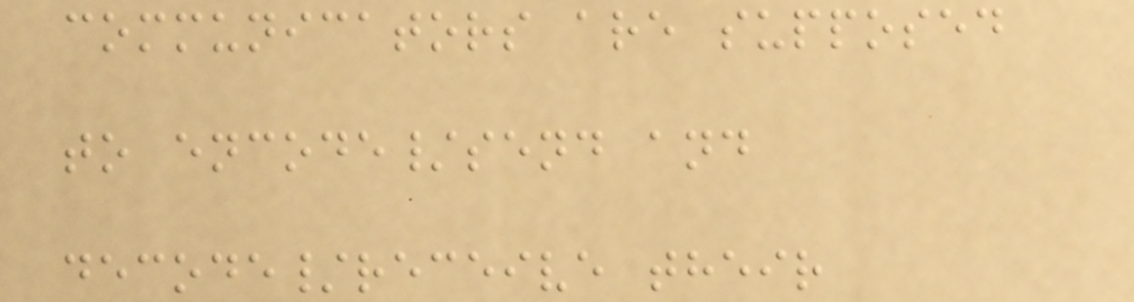communicators are supposed
to encode/send and
decode/receive their
